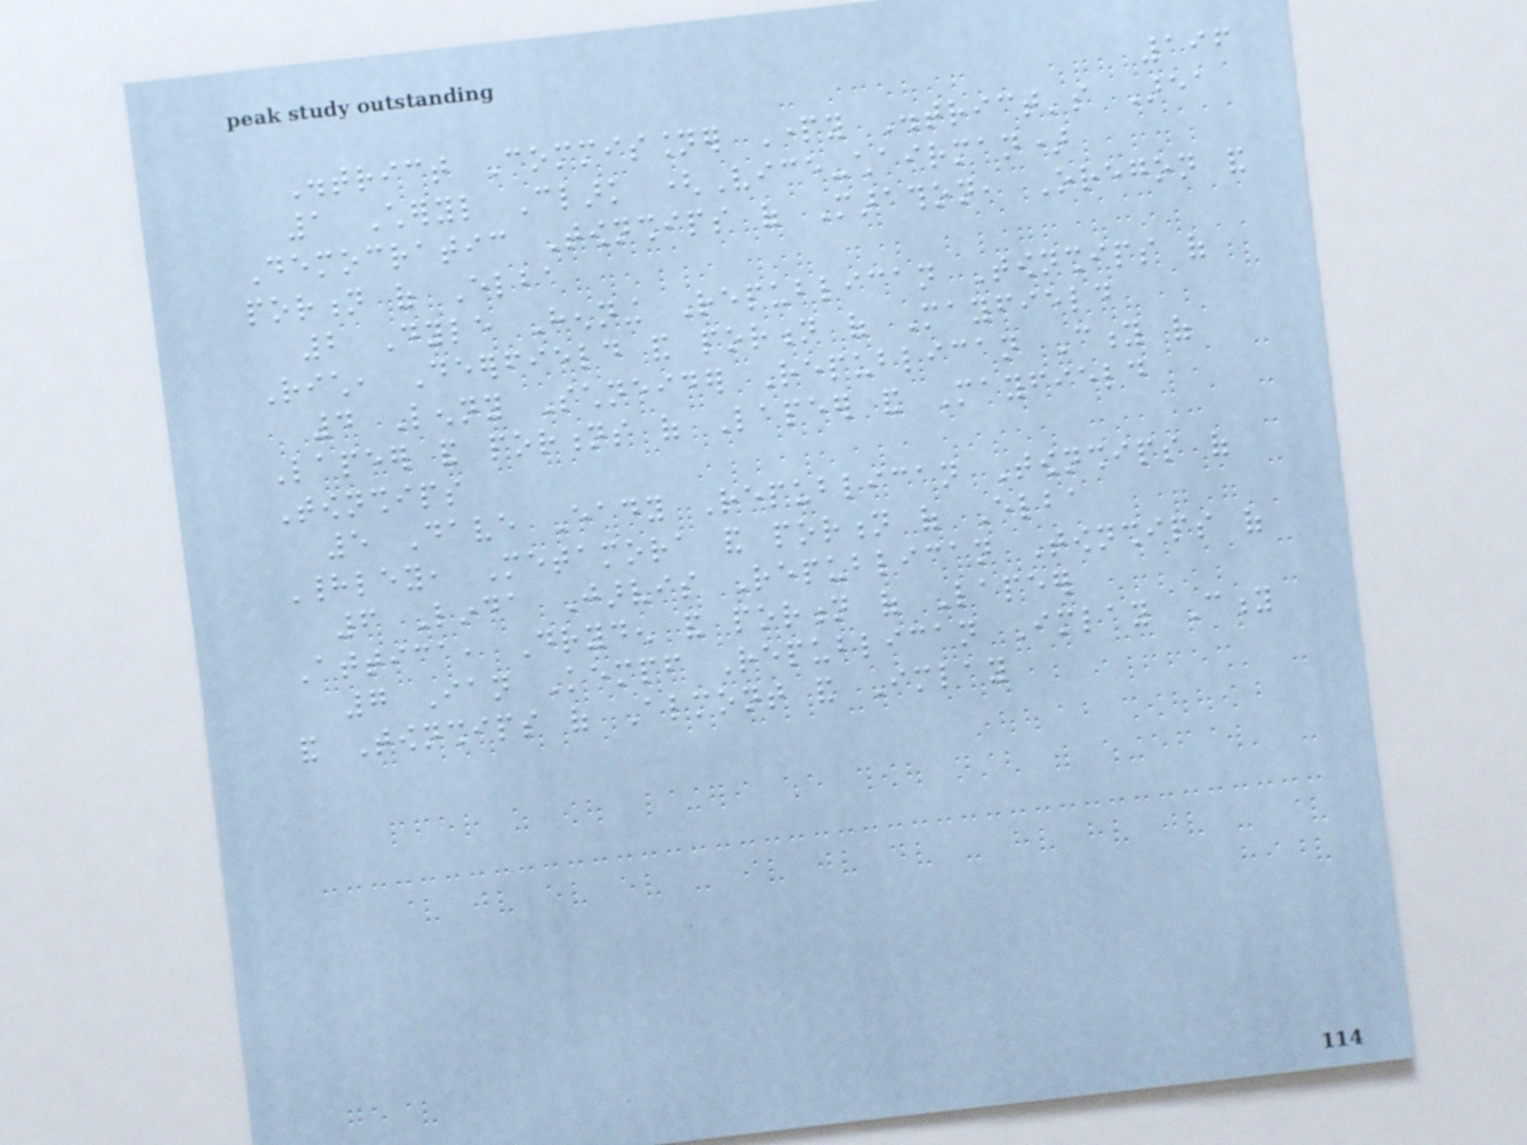196
District Commissioner Party District's Area
1 Cheryl Clark (Vice-chairman)
Democratic Townships of Marathon, Oregon and
portion of Elba
2 Dyle Henning Republican Townships of
Rich, Deerfield and portion of Mayfield
4 Lenny Schneider Republican City of
Lapeer and portions of Lapeer and Mayfield
Townships
5 Dave Eady Republican Townships of
Hadley, Metamora and portion of Elba
6 Linda Jarvis Republican Townships of
Attica, Dryden and portion of Lapeer
7 Ian Kempf Republican Imlay City
and Townships of Almont and Imlay
